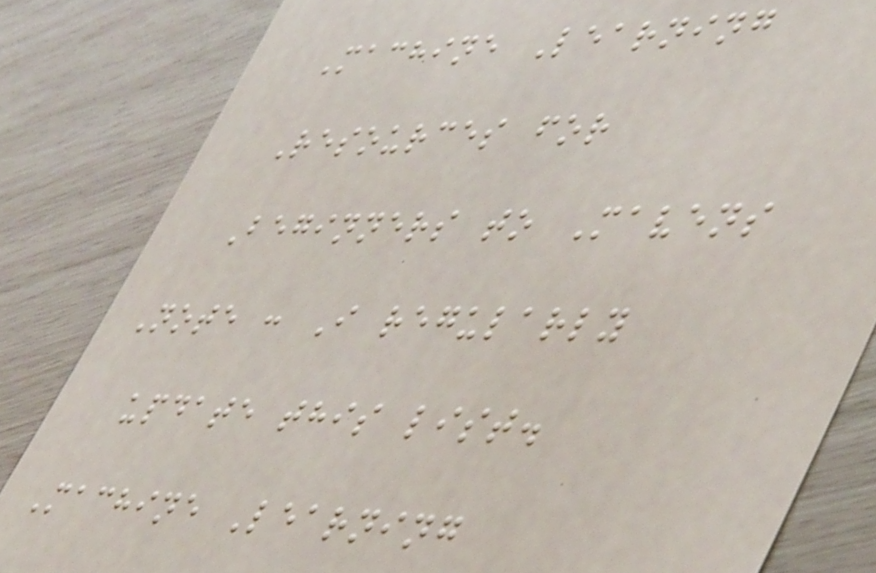Machine Learning
Resources for
Beginners to Mavens
Note : I regularly
update this list.
Machine Learning
